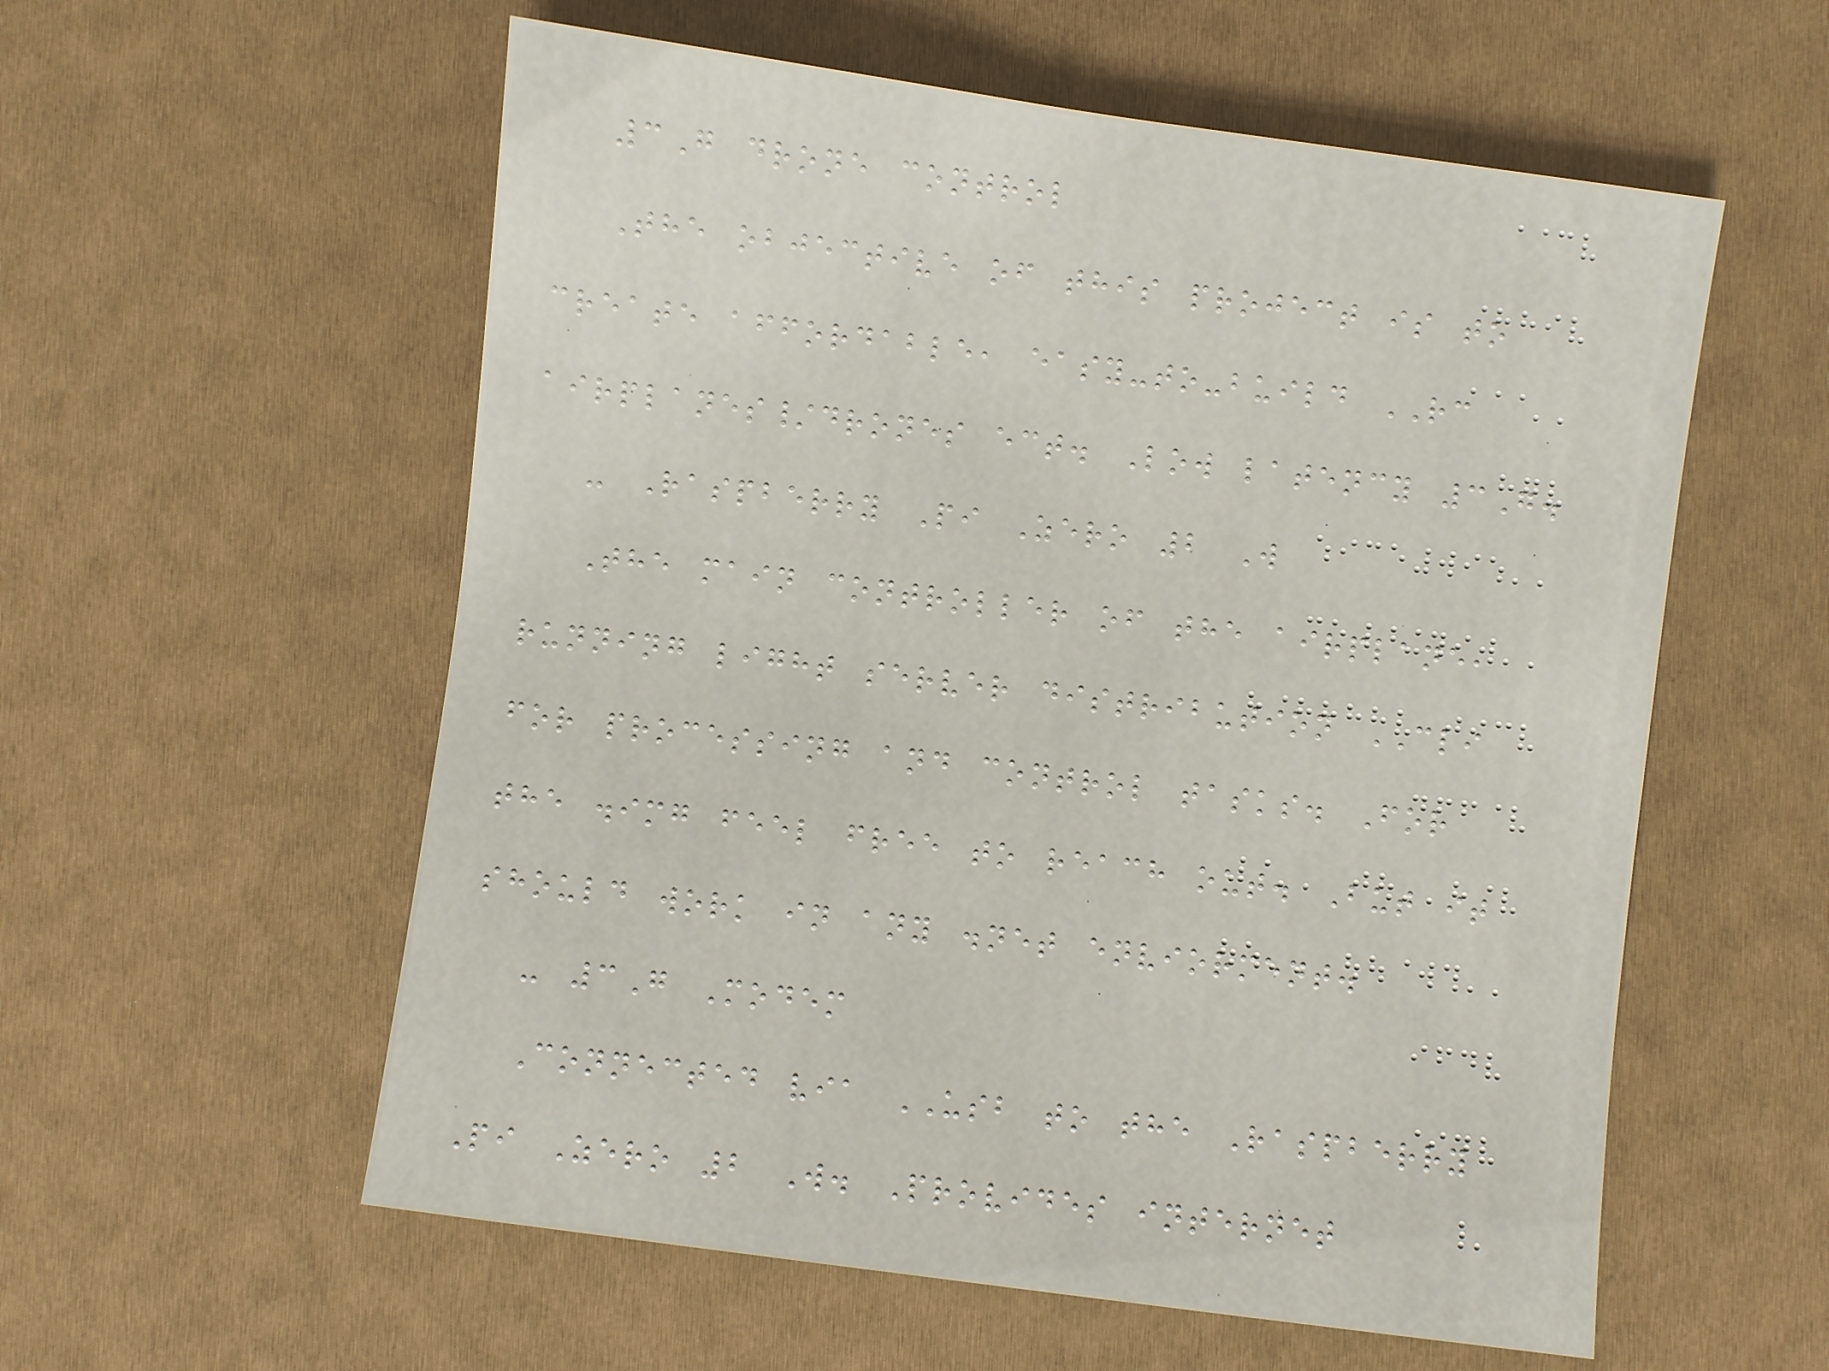3G drone control
The objective of this project is to
create affordable, easy-to-build RC
airplanes/drones ect. Low latency 3G.
- Raspberry Pi Zero 2 W
The main controller of the airplane,
running light server distribution CLI
for processing and control tasks. For
the .img feel free to reach out. But it
should work in any .net enviorment.
- 3G Modem
Connected via USB to the Raspberry
Pi Zero 2 W. Provides internet
